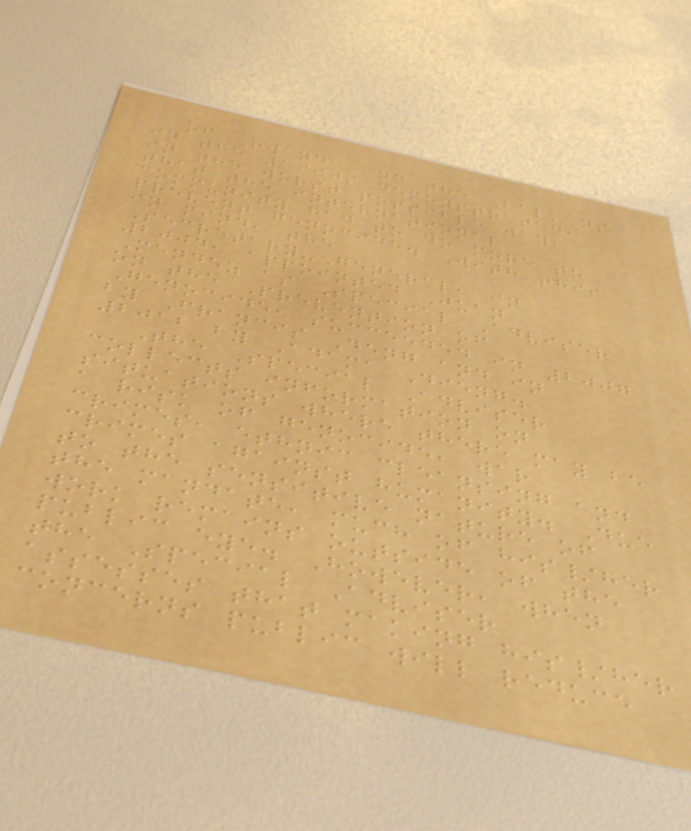of Rwanda and the Balkans
in the 1990s demonstrated,
in the worst possible way,
that the international
community had to do more to
prevent genocide. With this
in mind, the
Secretary-General, in
2004, appointed Juan
Mendez as Special Adviser
on the Prevention of
Genocide, succeeded in 2007
by Francis Deng and in
2012 by Adama Dieng.
The Special Adviser
collects information on
situations where there may be
a risk of genocide, war
crimes, ethnic cleansing and
crimes against humanity. Due
to the sensitive nature of
the mandate, much of his/her
work remains outside of the
public eye. However, when
the Special Adviser
assesses that making his/her
concerns public will reduce
